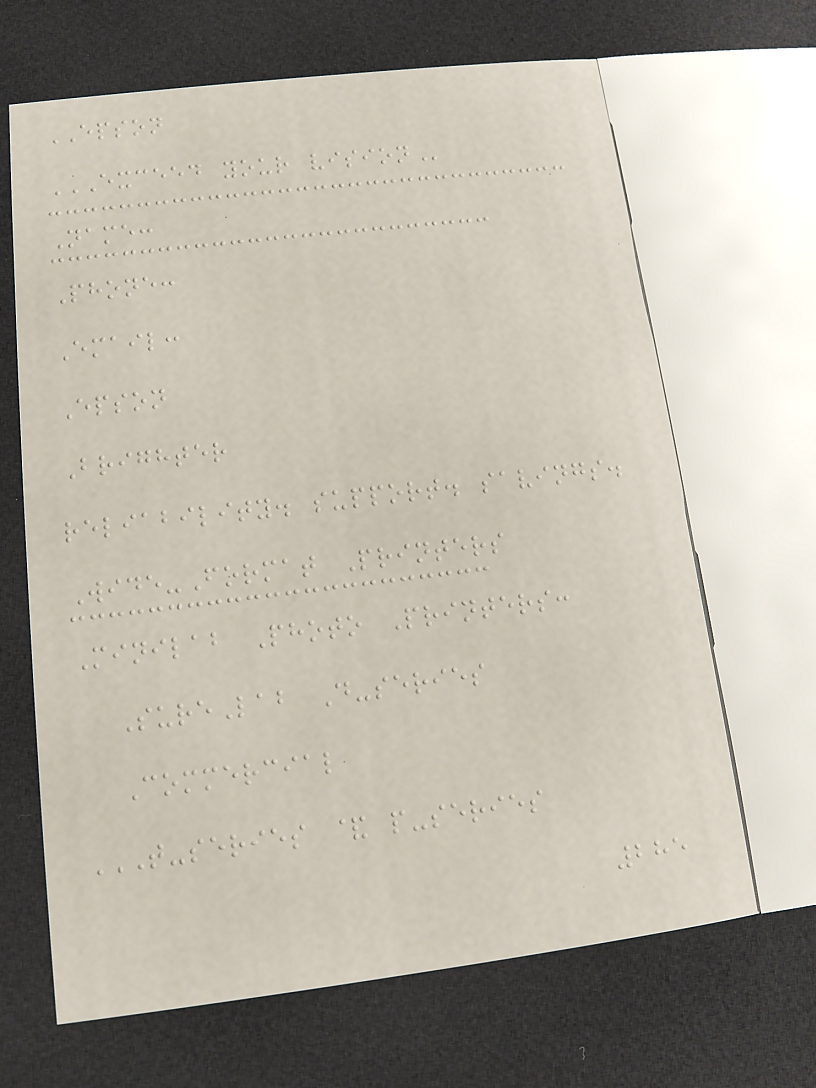EPSON
EXCEED YOUR VISION
Name:
Phone:
Email:
Epson
Brighter
reliability. support. savings.
Wide-Format Printers
Minilab Photo Printers:
SureLab D-series
Commercial
T-SERIES & P-SERIES
285
